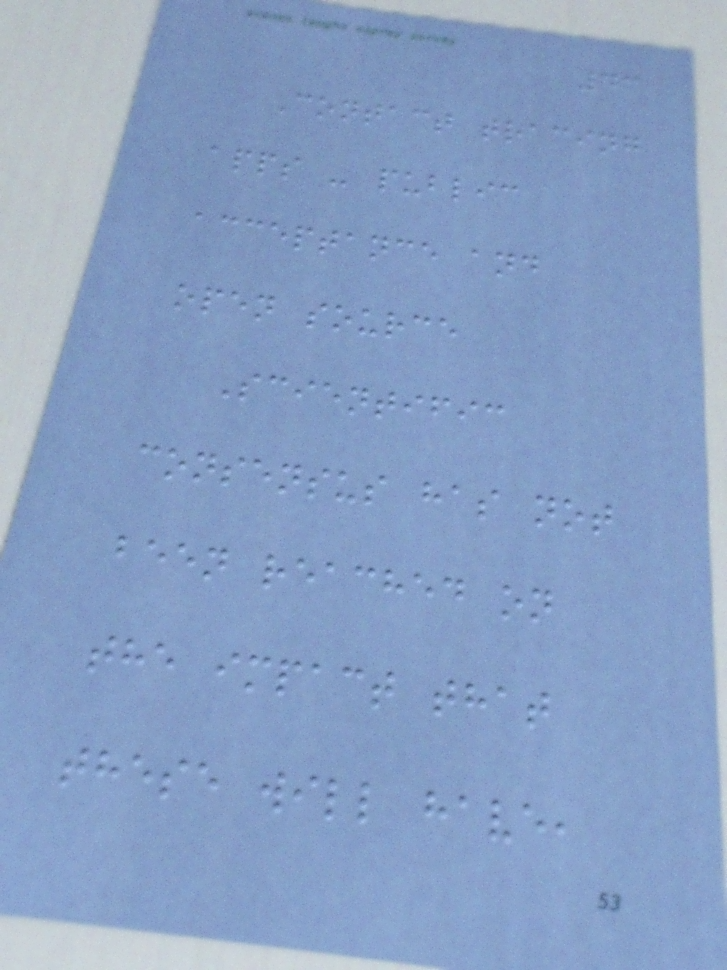43
Contact tracing
apps - public
acceptance and
open source
Scientific
consensus has not
been reached on
the impact that
these will have,
